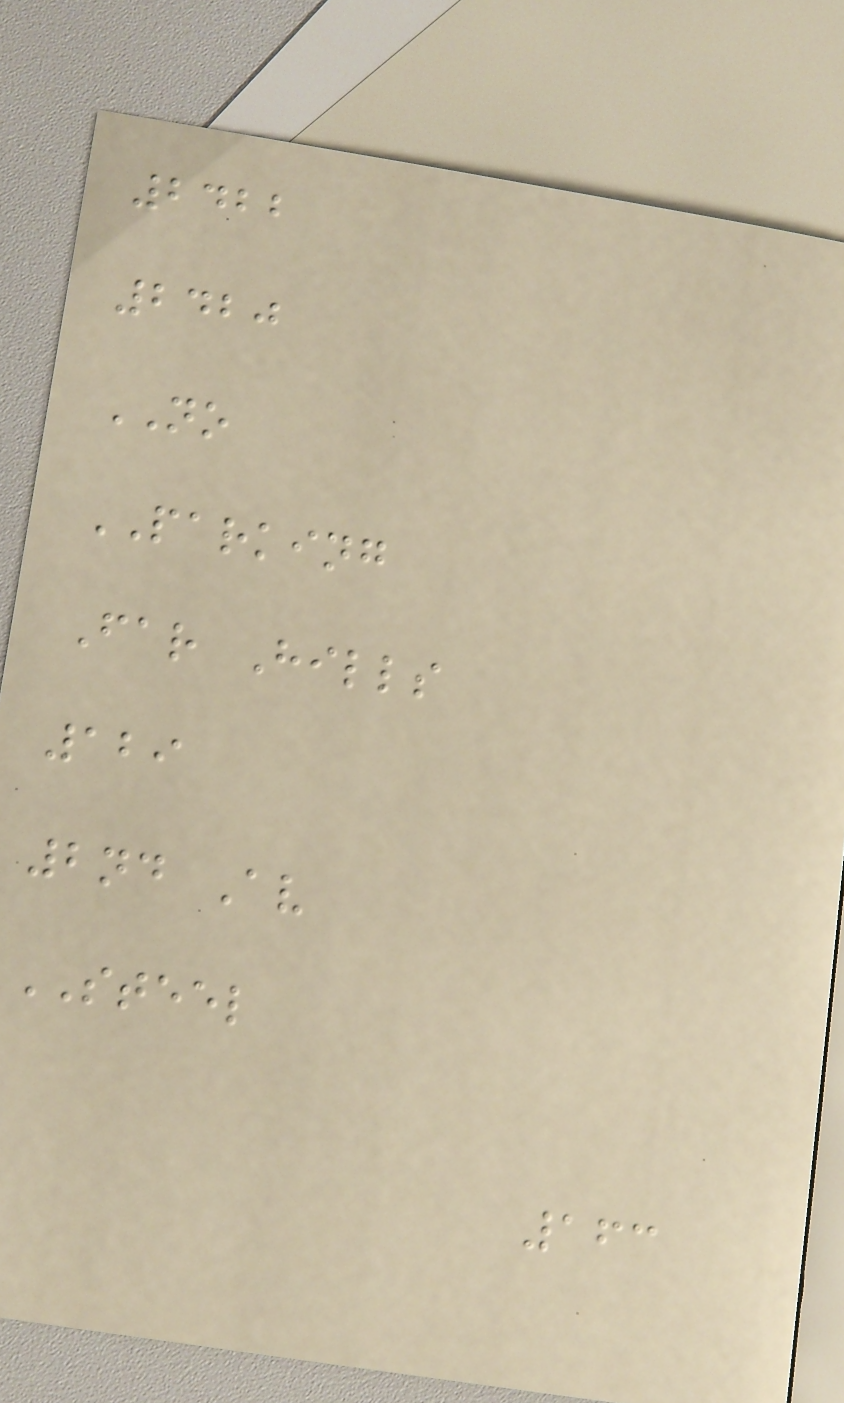2422
2420
NO
PARKING
Far Hills
129
2nd Av
STEEL
163
